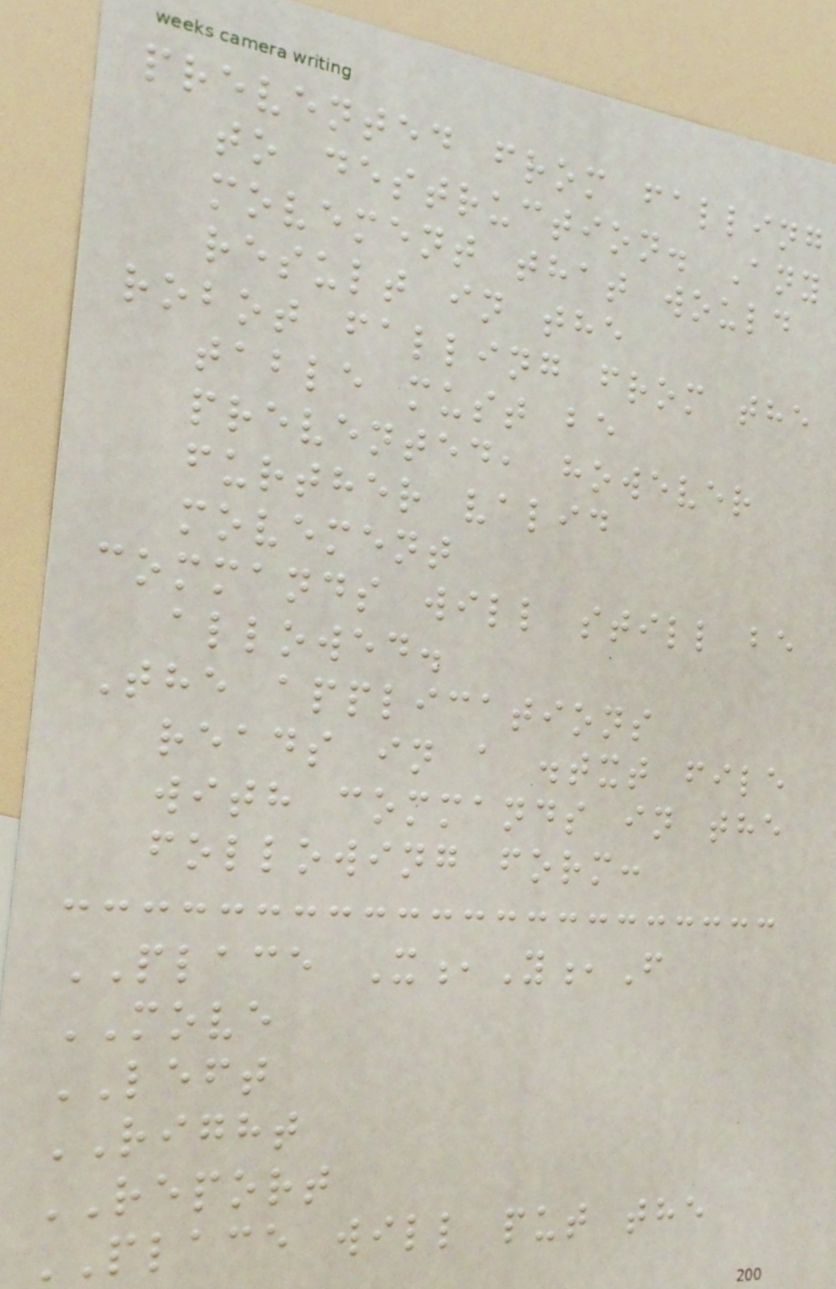prevented from falling
to destruction. Any
movement that would
result in the
robot falling from the
table must be
prevented, however
further valid
movement
commands will still be
allowed.
The applications
reads in a .txt file
with commands in the
following form:
PLACE X,Y,F
MOVE
LEFT
RIGHT
REPORT
PLACE will put the
